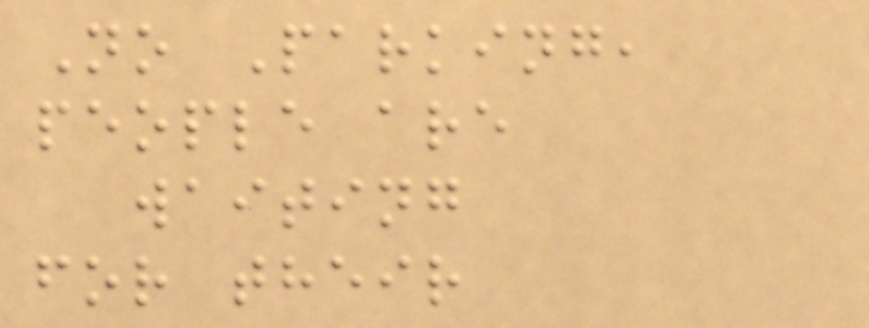No Parking,
people are
waiting
for their
